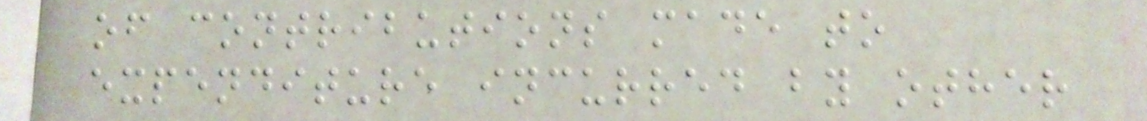of contributions made to
expenditure incurred by other
